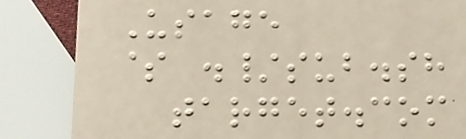Usage
$ ./sub.sh
target.com
